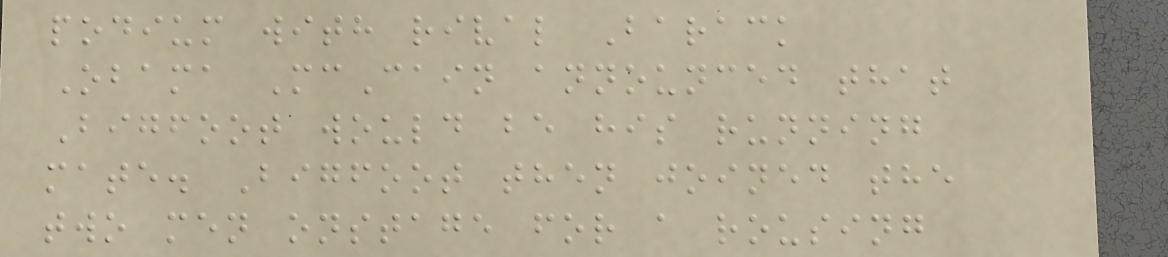podium with rival Barack
Obama McCain announced that
Bigfoot would be his running
mate. Bigfoot then joined the
two men onstage for a rousing
